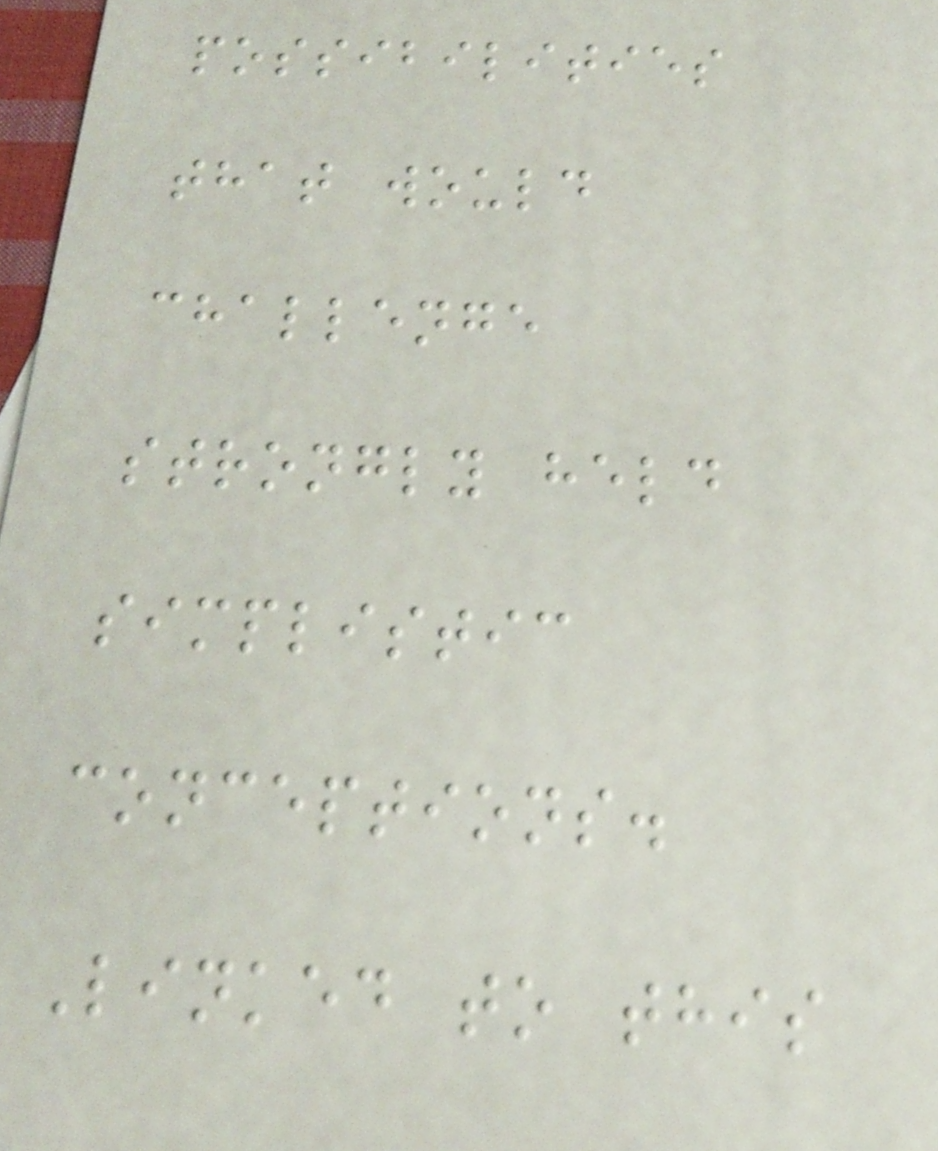possibilities
that would
challenge
strongly held
simplistic
conceptions.
Linked to this
